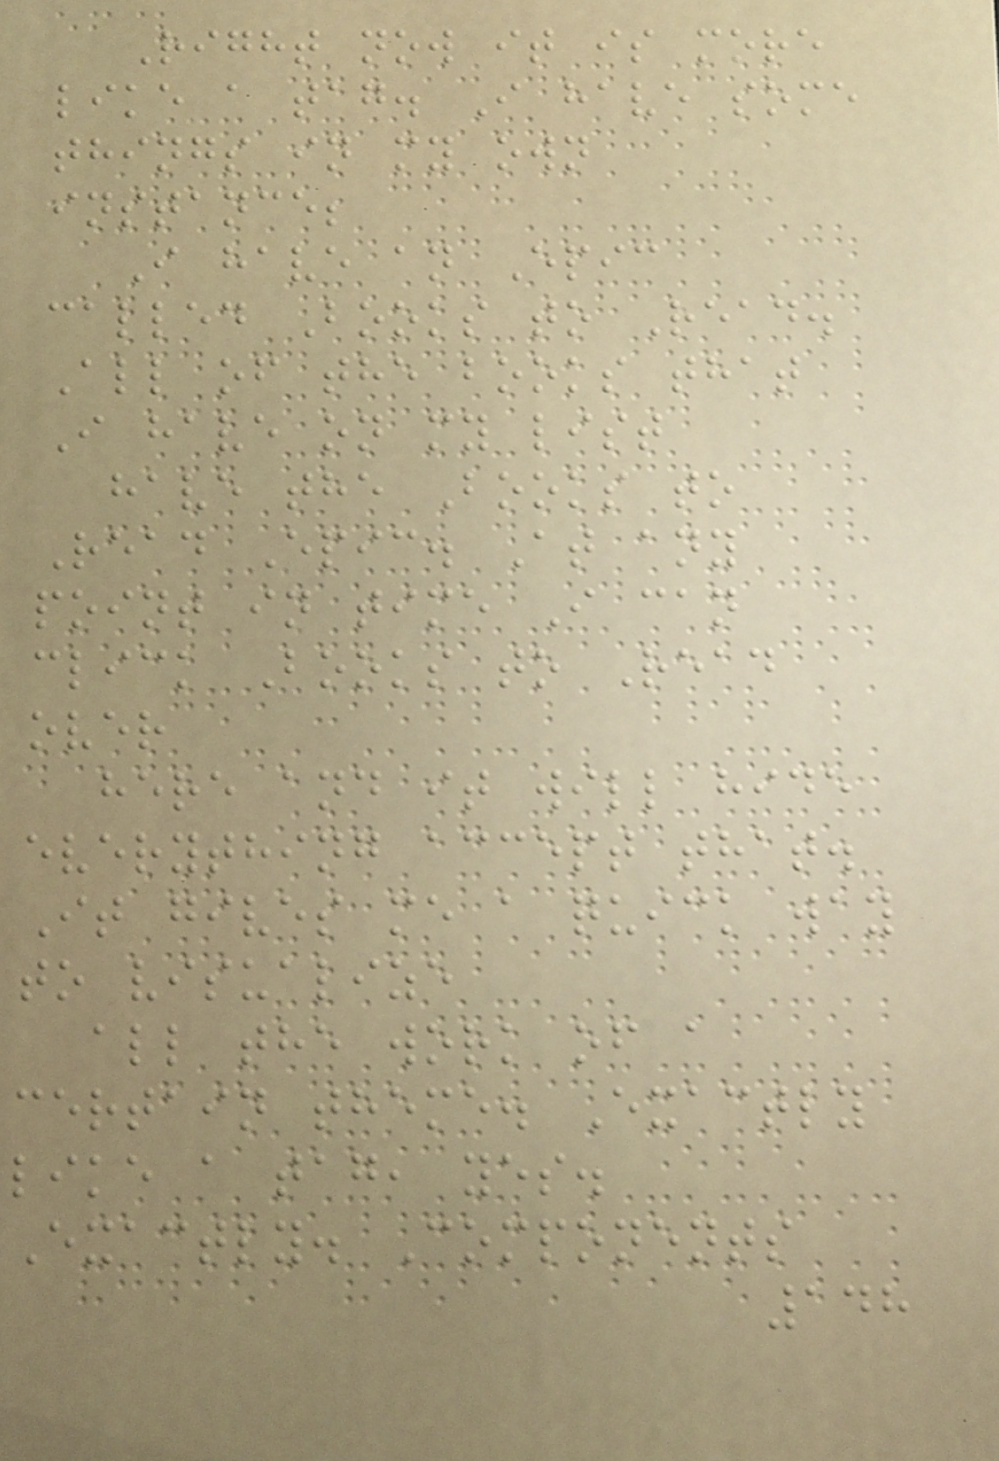Right now it is more
like a tag. I have some
things in my own
instance;
I have an Epic
called Books to Read.
All of the books that
I have on my list
have the Books to
Read Epic. At any
point in time I can
click Books to Read
over
here and it will hide
everything accept that.
It gives me a quick way
to visualize
all the work of a
certain theme. Exactly
like a tag, yes.
Exactly. Components
148
